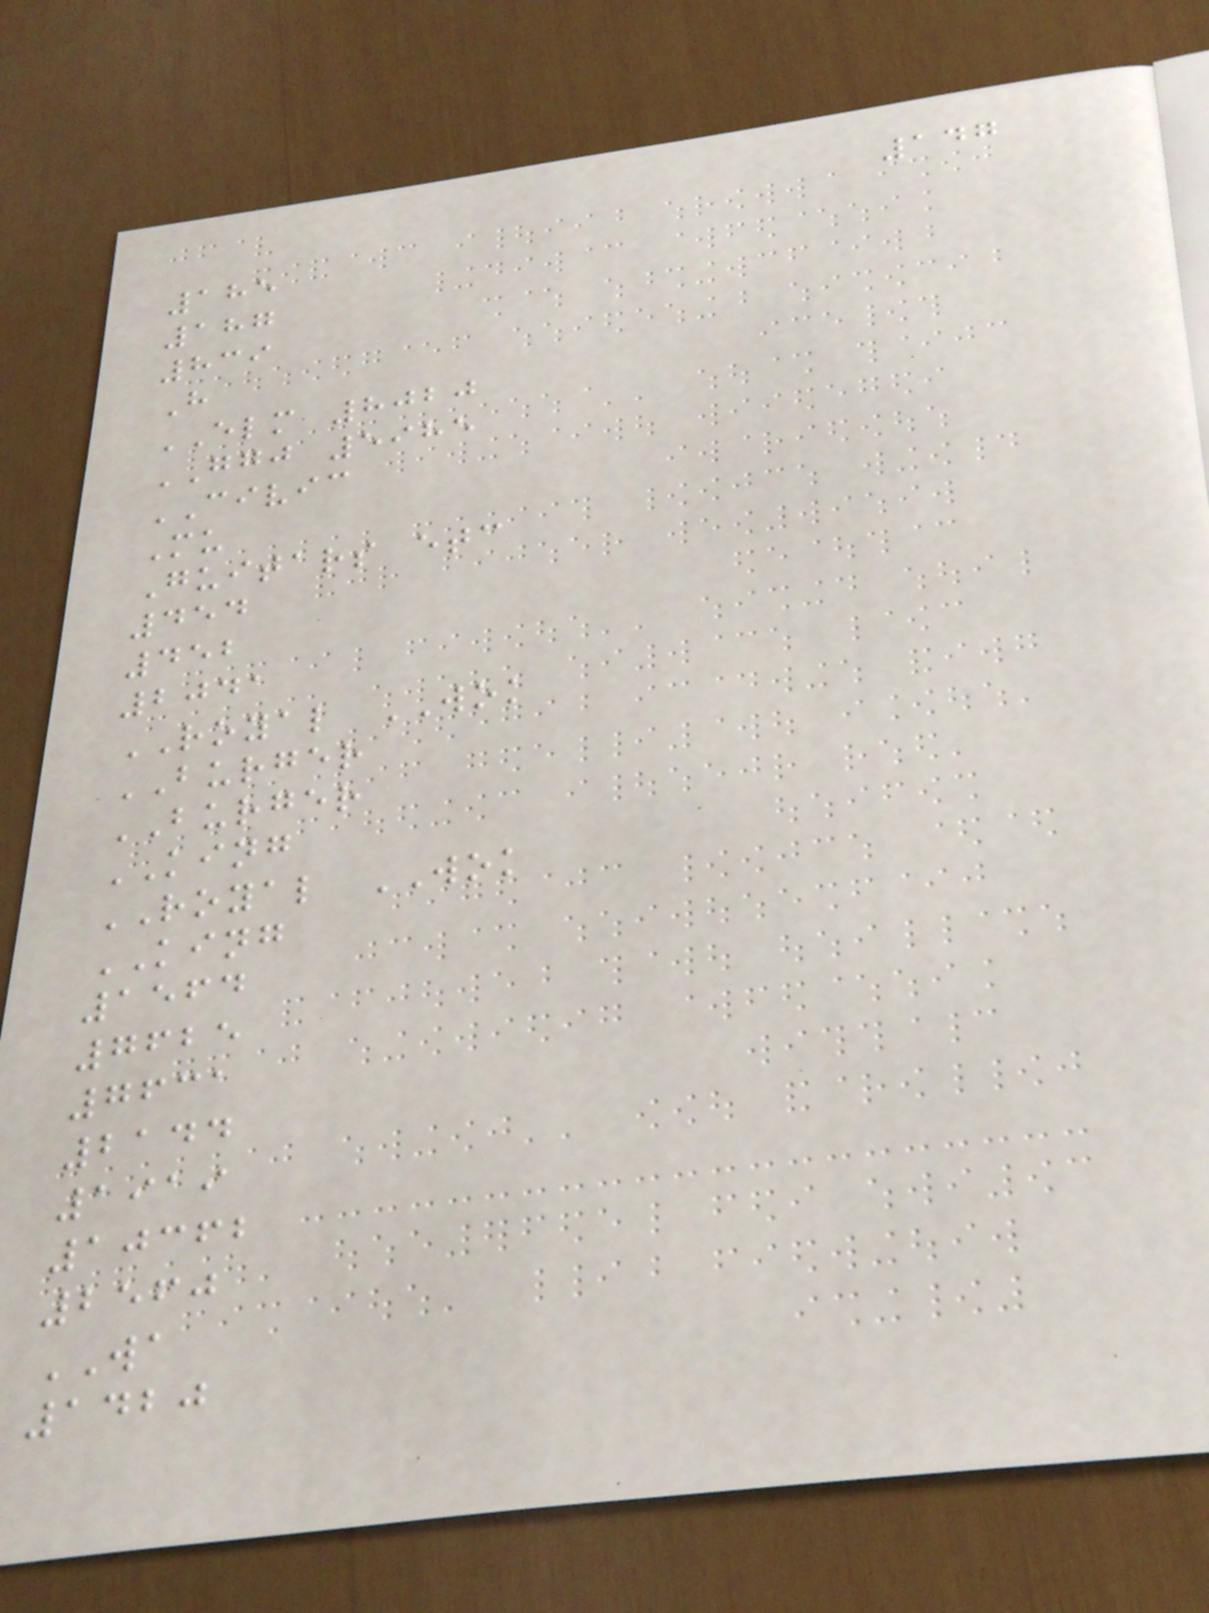147
185
187
839
H
ELM 8020
GGJ 5985
CIVIC
Mu
Guitars etc
454
452
2041
ROYAL WOK
BURGER
BURGER
KING
ROYAL WOK
KING
1564
7625
7631
2144
1919
10362
2560
WA
1420
